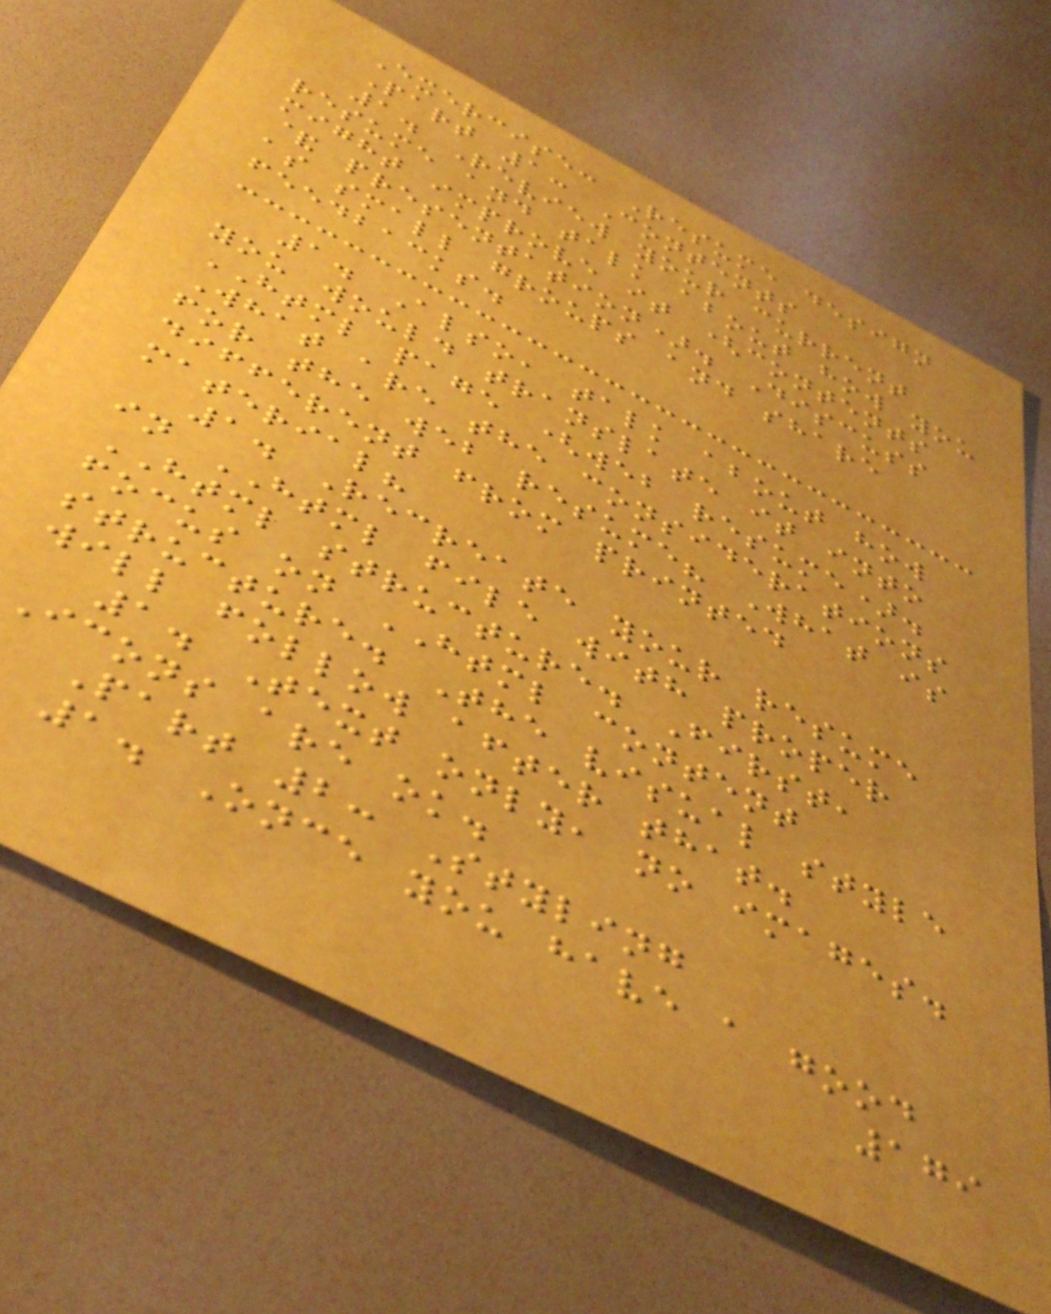Exercise: Resume design
Part 1: Contents
1. Review your current
resume and talk about how you
might improve it (contents
& presentation). Discuss
as small groups and share
feedbacks.
1. Also, talk about how
you would translate it into
HTML page (web resume).
What are the considerations
for the web resume? What is
different from printed
material?
1. Recreate your resume
in HTML file with proper
HTML structure. First,
focus on HTML content
structure. The visual style
will follow after that.
1. Text only, no images.
Icons are ok.
Part 2: Styling
1. Once you have a good
179
